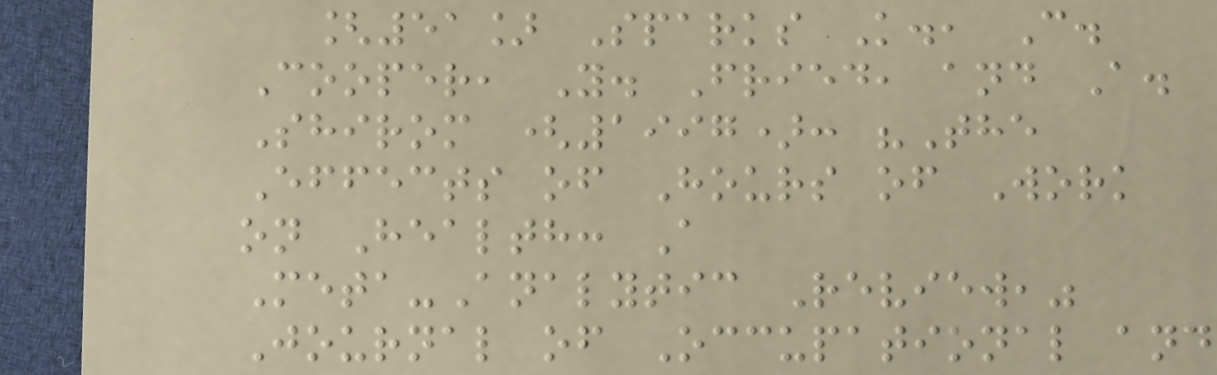[51] Sparks K., C.
Cooper, Y. Fried, and A.
Shirom (1997): "The
Effects of Hours of Work
on Health: A
Meta-Analytic Review,"
Journal of Occupational and
